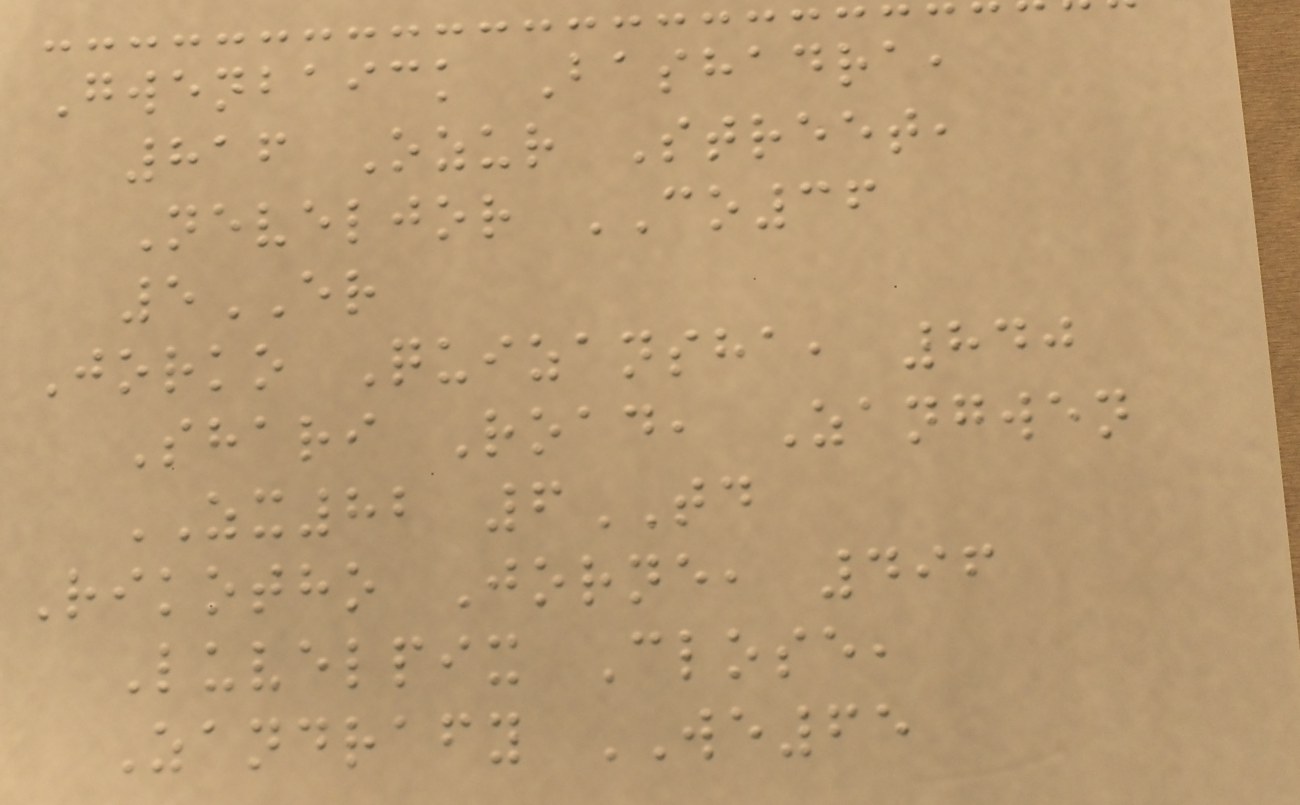Gwenbaick Bashadra,
816 Ozur Street,
Neveljor CO36
5ER
Jorko Quizansha, 840
Shari Road, Zangwen
ZX82 6TD
Rikotho Jorne, 496
Luvelpix Close,
Zandrafy WE65
